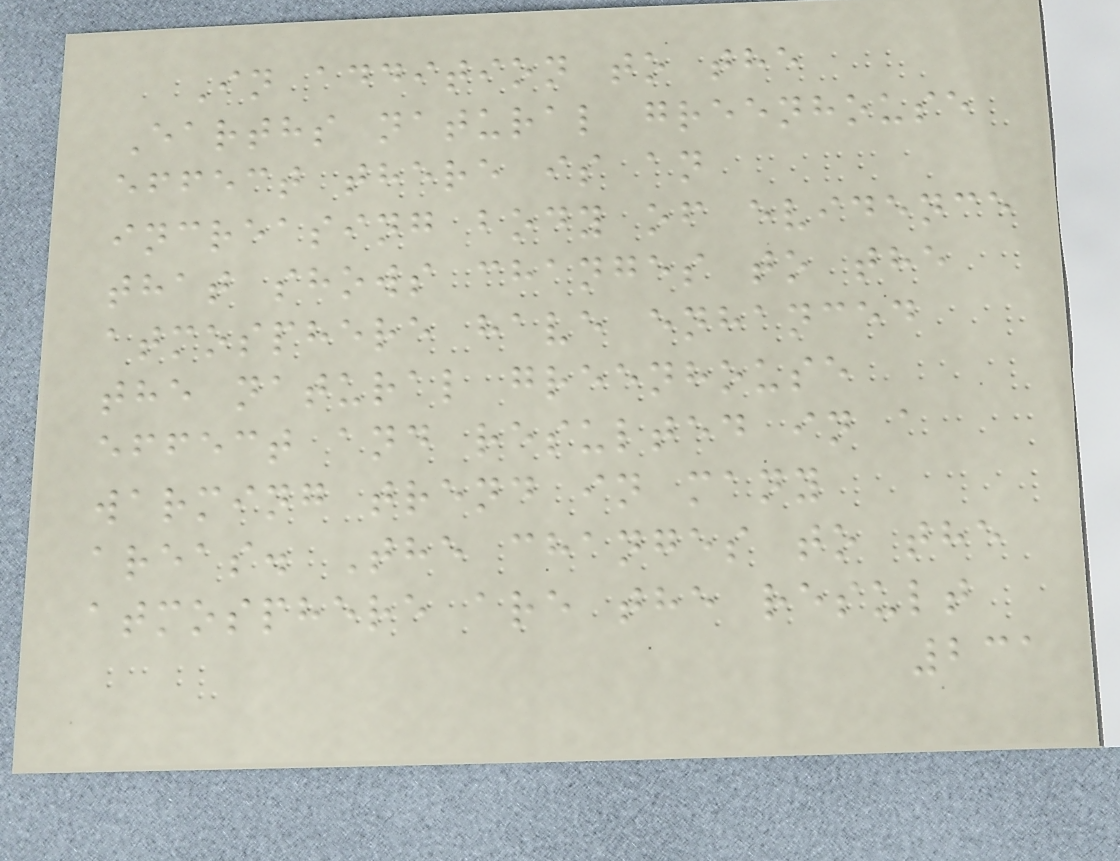In addition to the
Earths natural greenhouse
effect there is an
increasing body of evidence
that shows changes to the
atmosphere have enhanced
the natural greenhouse
effect and resulted in a
warming trend in many
areas. The changes to the
atmosphere are the result
231
